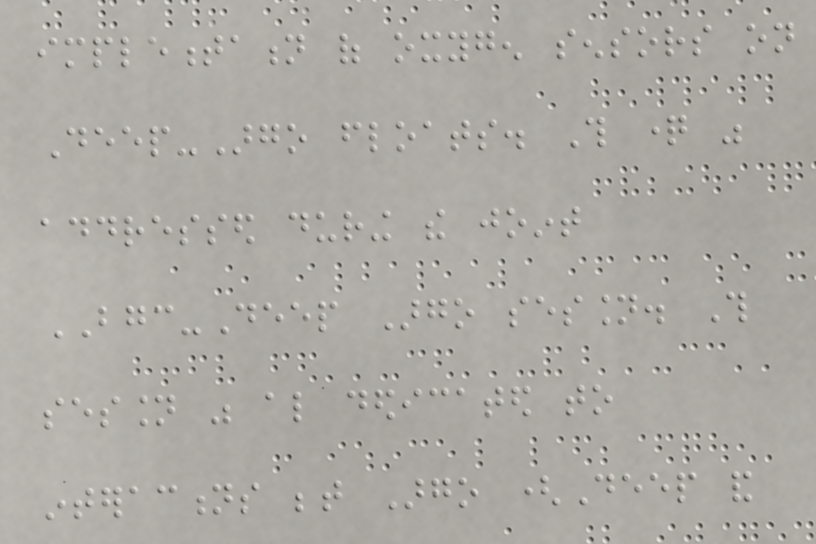implementation of oxygen sensors on
Deep-Argo floats. This question was
addressed during the joint
BGC-Deep Argo session. This
session was also dedicated to
interactions between Argo (Deep and
